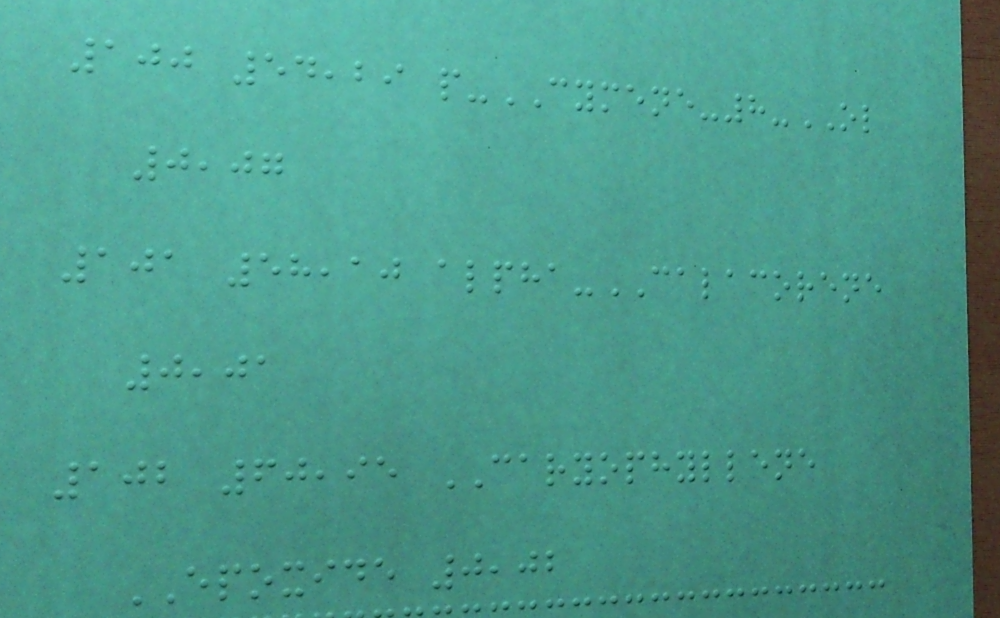100 54,29 p-CYMENE-8-OL
0,07
101 58,10 alpha-CALACORENE
0,01
102 60,95 CARYOPHYLLENE
EPOXIDE 0,02
